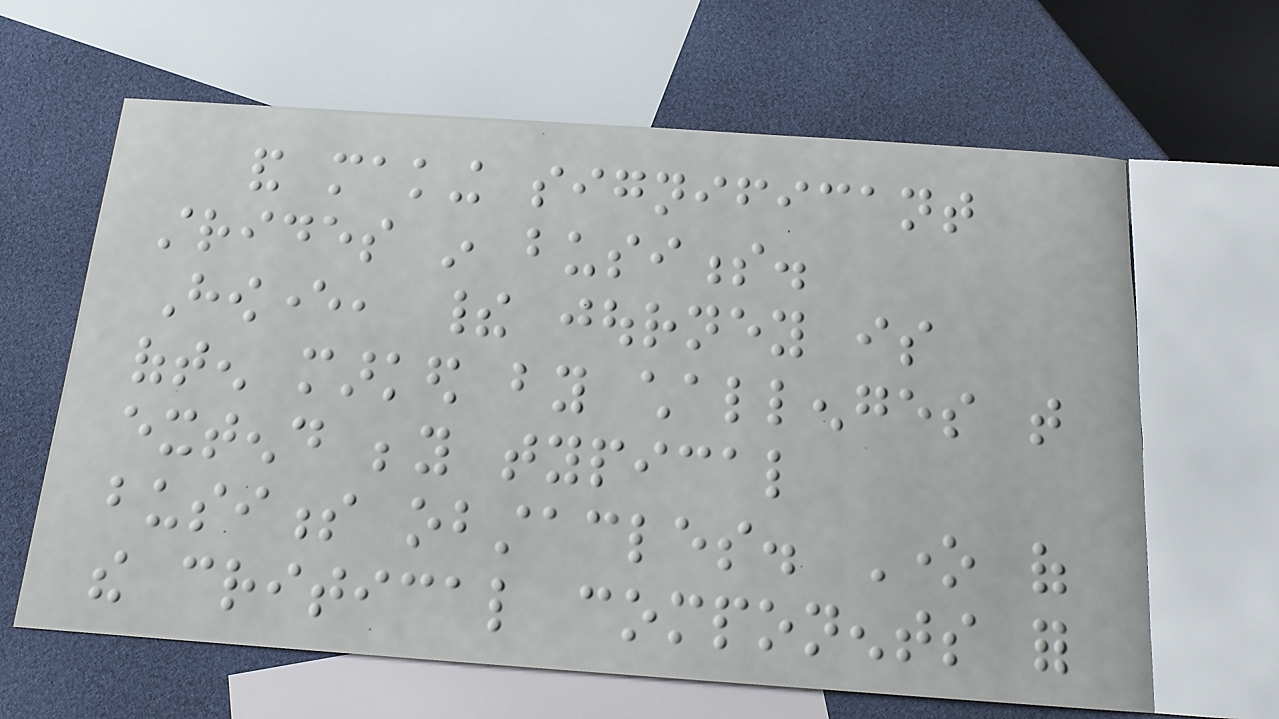and making significant
strides in business.
However, their journey is
often marked by challenges that
extend beyond typical
business obstacles. One of
the critical components for
